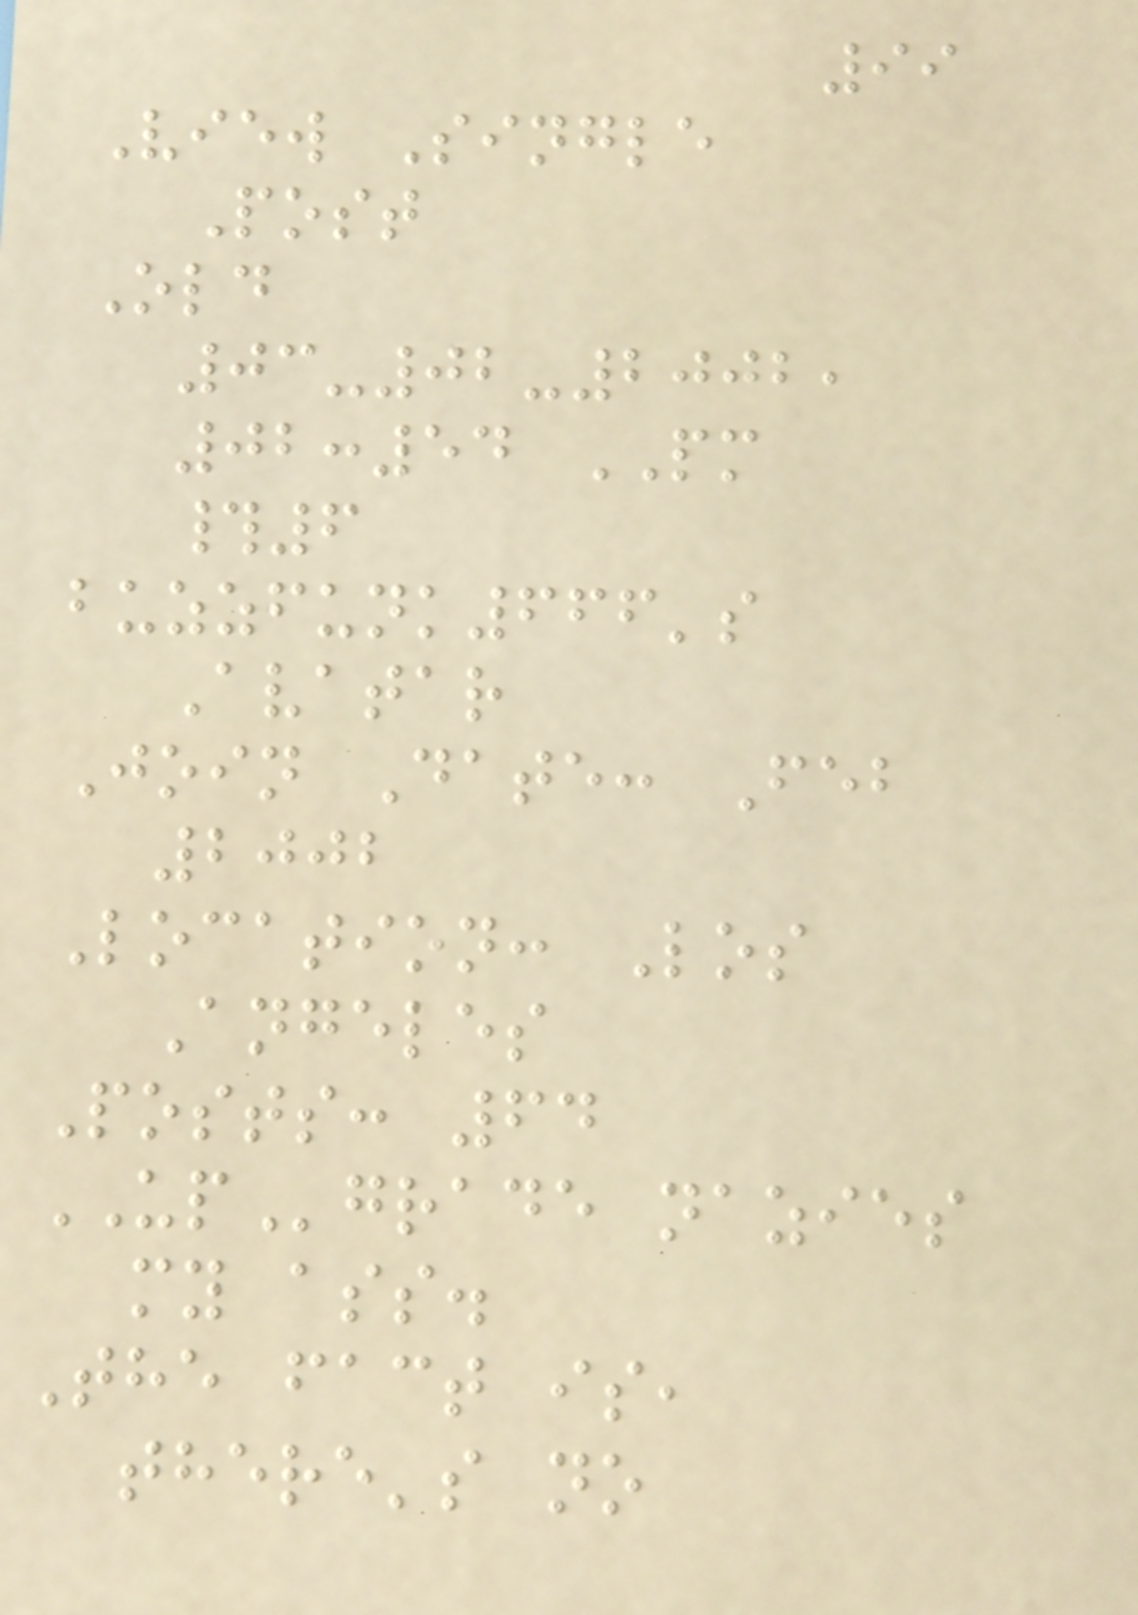99
View Single
Post
Old
03-02-2002,
02:54 PM
#6
buzzfunk666's
Avatar
Join Date: Feb
2002
Location: Los
Angeles
Posts: 64
UPgrade nazies
my ass.
The fact is,
there's no
